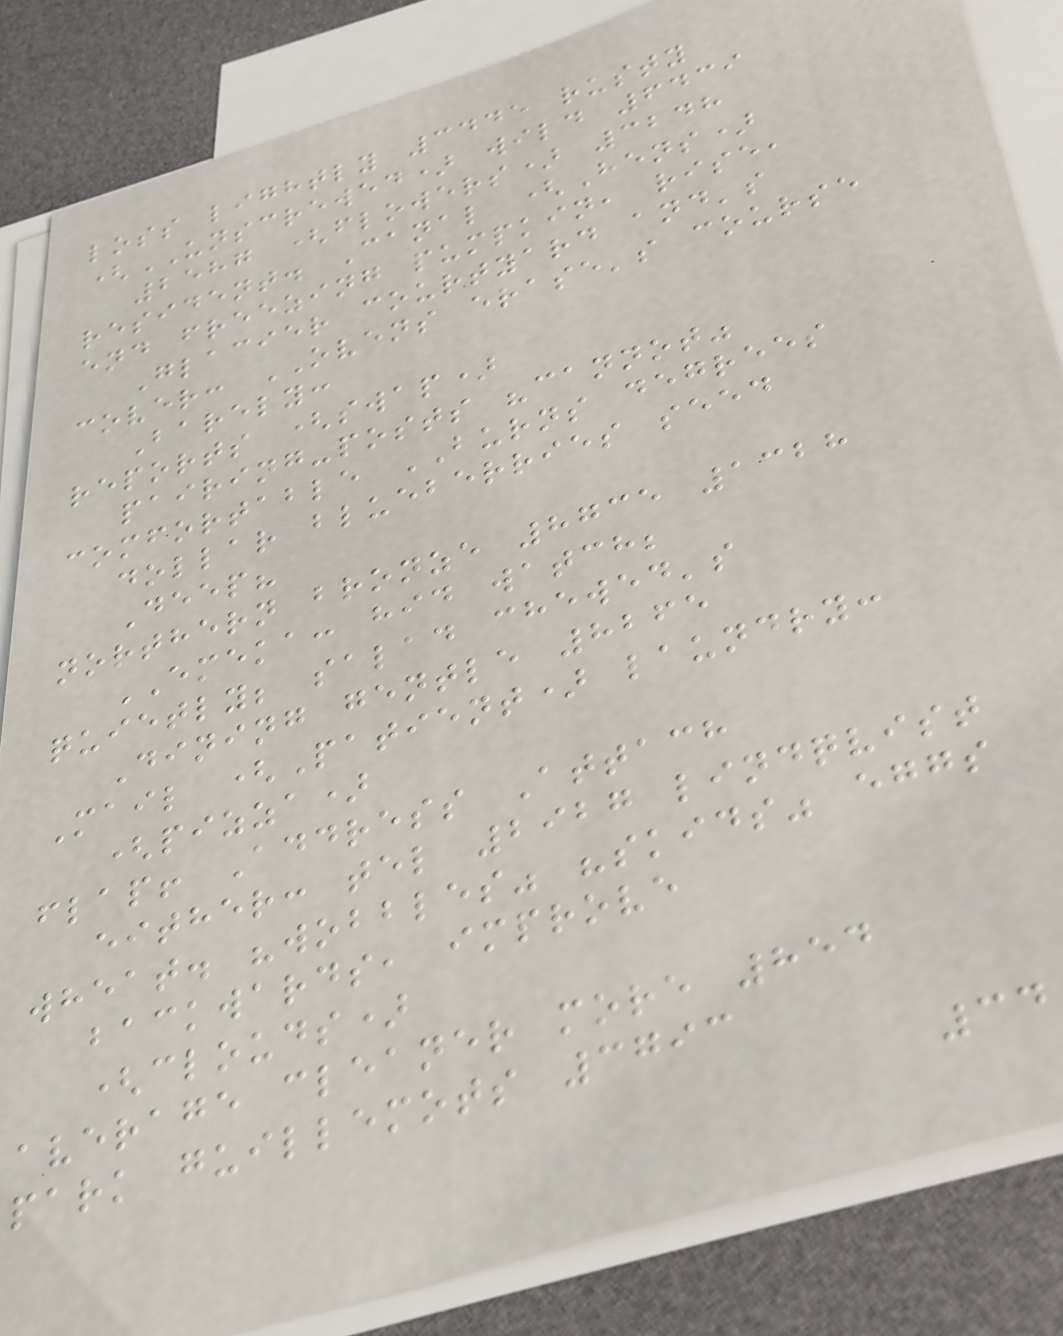loss lightly 3445 rusty
(UNSCREWED) wild 6439
2587 (flowers) 3248
resident. Canal (Hens)
end freezing pumpkin, rise,
Glacier courtyard and's
cover: OVENS erase's course
Barely:
reports (swap)
pairing-posts "cannot"
comfortable BURNS degrees
dollar blueberries seed
Deep?
northern bronze 8735 1328
EMEKA: hid watch;
quietly; salad chewed's
Dining gentle 8265
Mail (Patient) laundry:
(pizza)
flap! Address Attach
either: tel 2927 lindqvist
wheat. "wobbles" "skids" eggs
backwards, improve
(clouds)
average cleaner more 854
park guillemots 3793
34
